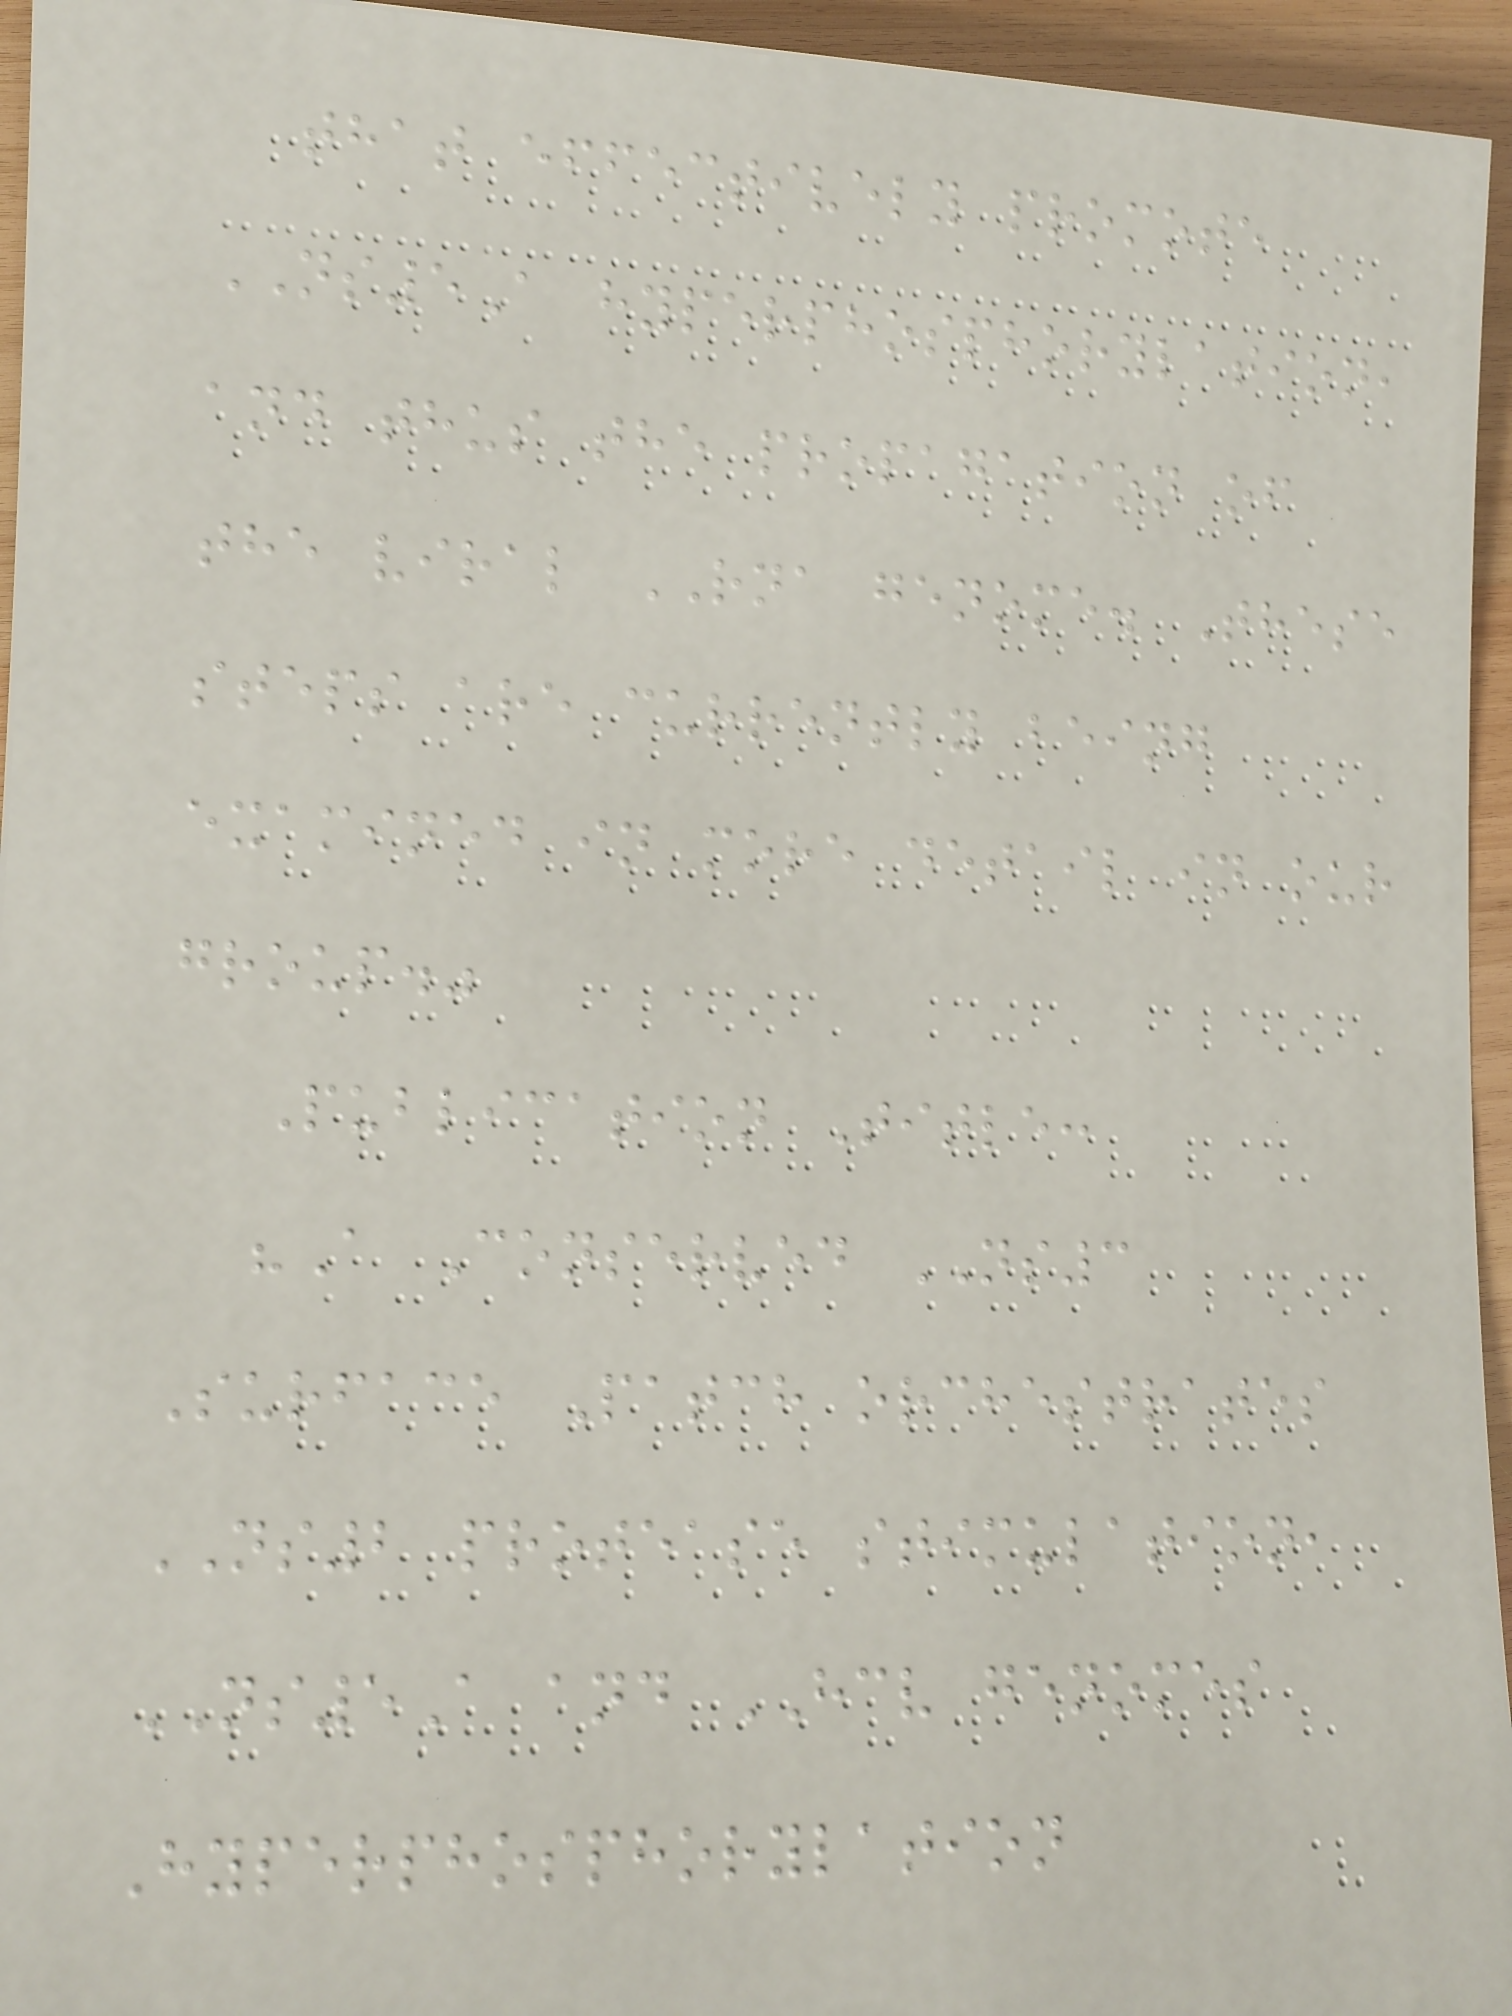that effectively promote
NS5A hyperphosphorylation,
and thus the propagation of
the viral RNA genome. These
steps are currently being
examined in more detail in our
group."
Publication Title:
"A Conserved NS3
Surface Patch orchestrates
NS2 protease stimulation,
NS5A and HCV genomes
Hyperphosphorylation
